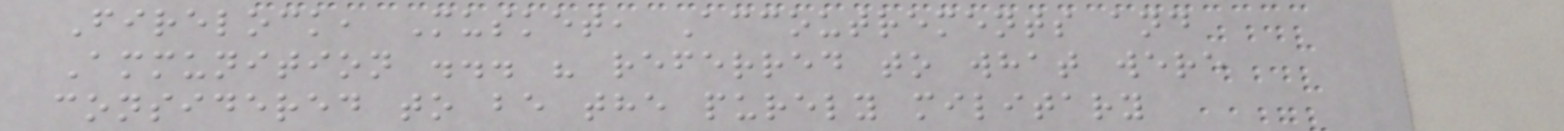Firelock, Musket, Accoutrements and
Ammunition ... " referred to what were
considered to be the purely military
